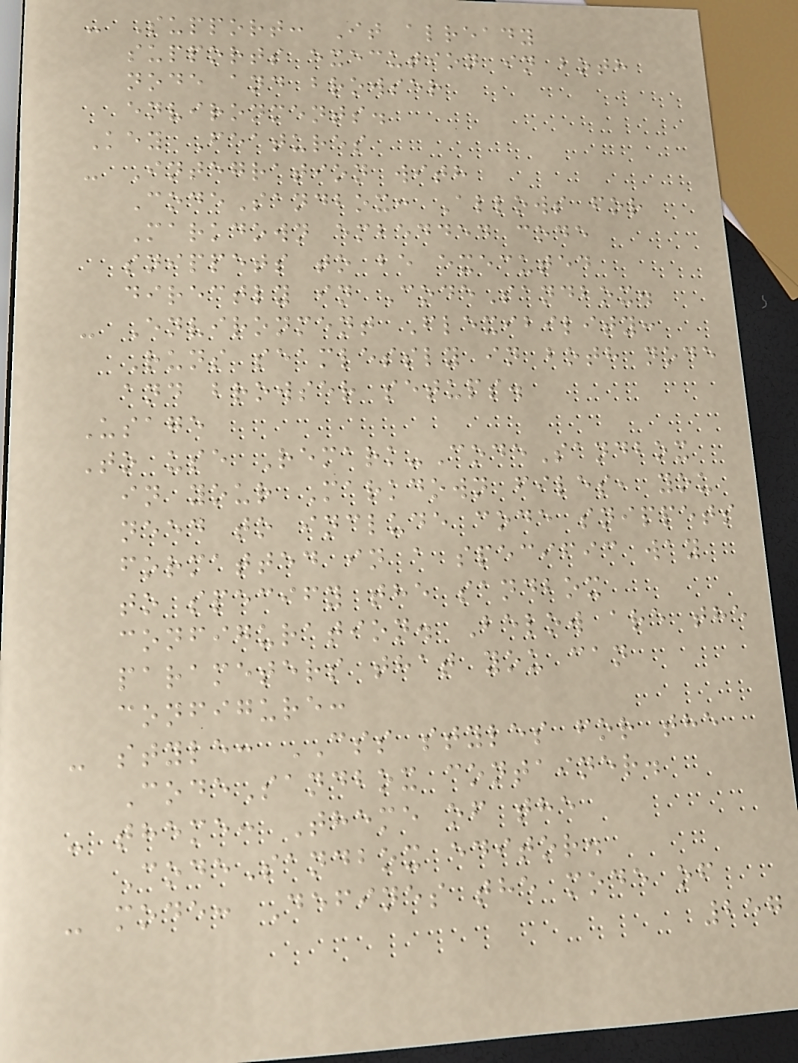- Support: It already
supports execution in both
node and browser
environments.
Key Features
- Integration with
CodeSandbox: Allows for
Markdown embedded code
snippets to be executed
directly in CodeSandbox.
- Environment Flexibility:
Runs seamlessly in both node
and browser setups.
Usage
To use Remark-CodeSandbox
in your Markdown files, you
need to include code snippets
formatted in a specific way
to specify the sandbox
configuration. Below are the
parameters that you can
configure:
- style: CSS styles for the
CodeSandbox container.
- theme: Theme of the
CodeSandbox editor.
- mode: Defines the mode of
257
